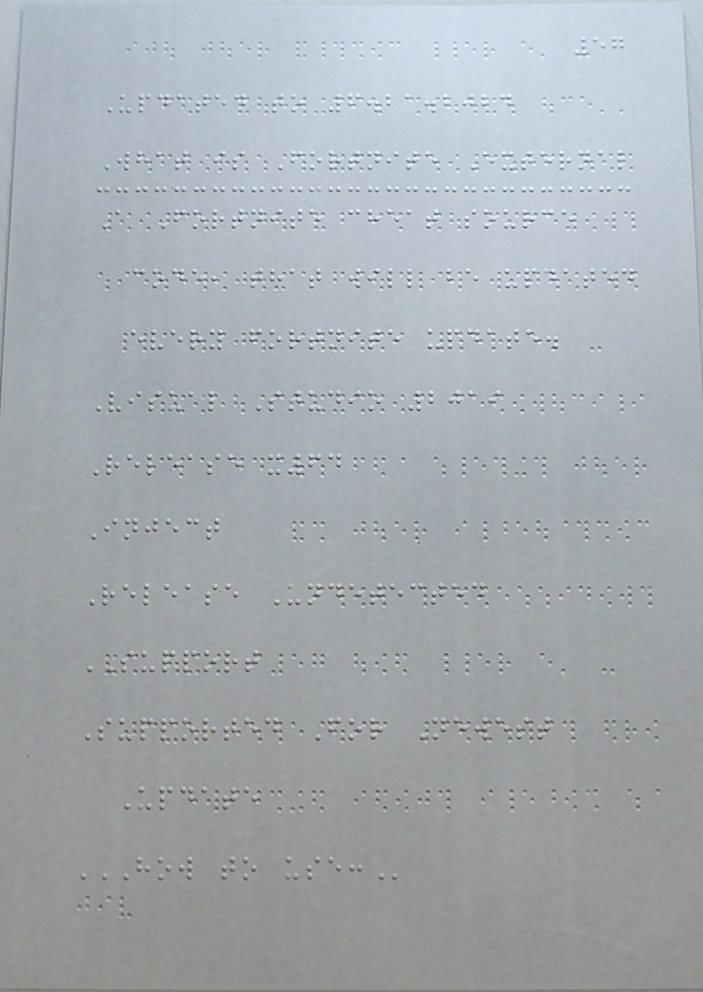57
Updated to 6.21.2024
What is Fortnite External
A Fortnite cheat source
code, that will be updated
every fortnite update.
Visual Studio 2019
Release x64
Inject
Release Undetected
SUPPORT
Supported For Newest
Update
HOW TO USE:
